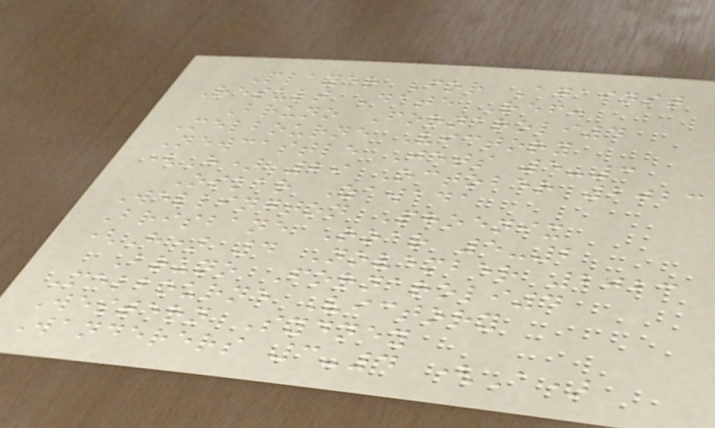Player For Against
Result Date Ref.
Bruno Fornaroli4
Melbourne Victory
Newcastle Jets 5-3
(H) 29 October 2023
Oskar Zawada
Wellington Phoenix
Brisbane Roar 5-2
(H) 4 November 2023
Bruno Fornaroli4
Melbourne Victory
Western Sydney
Wanderers 3-4 (A)
